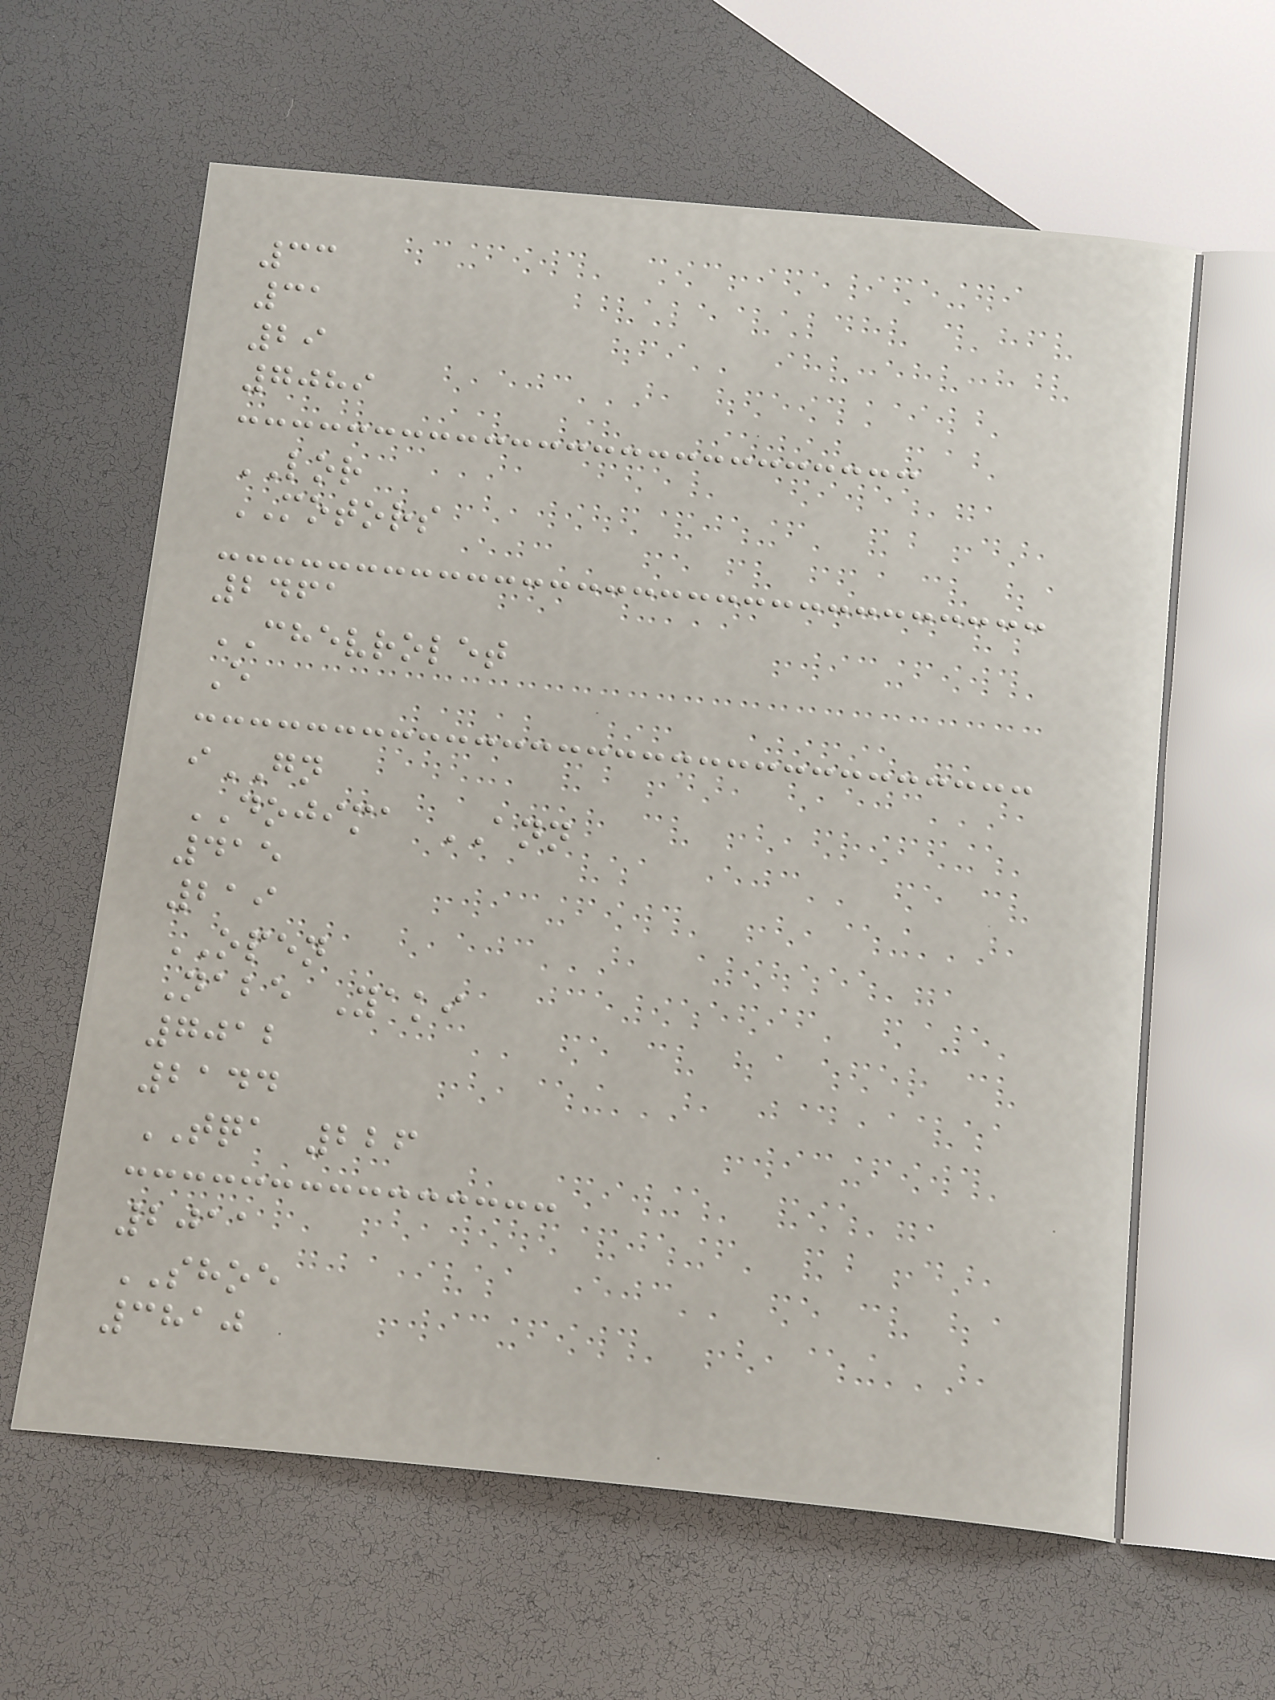33
31
29
7089
LOR
MOTORS
2461
CHEVROLET
E
iGN
DOJIMA ANN
415
219
OPEN
Nabe Yaki
7012
2144
TQA 226
2011
SHOE
3810
